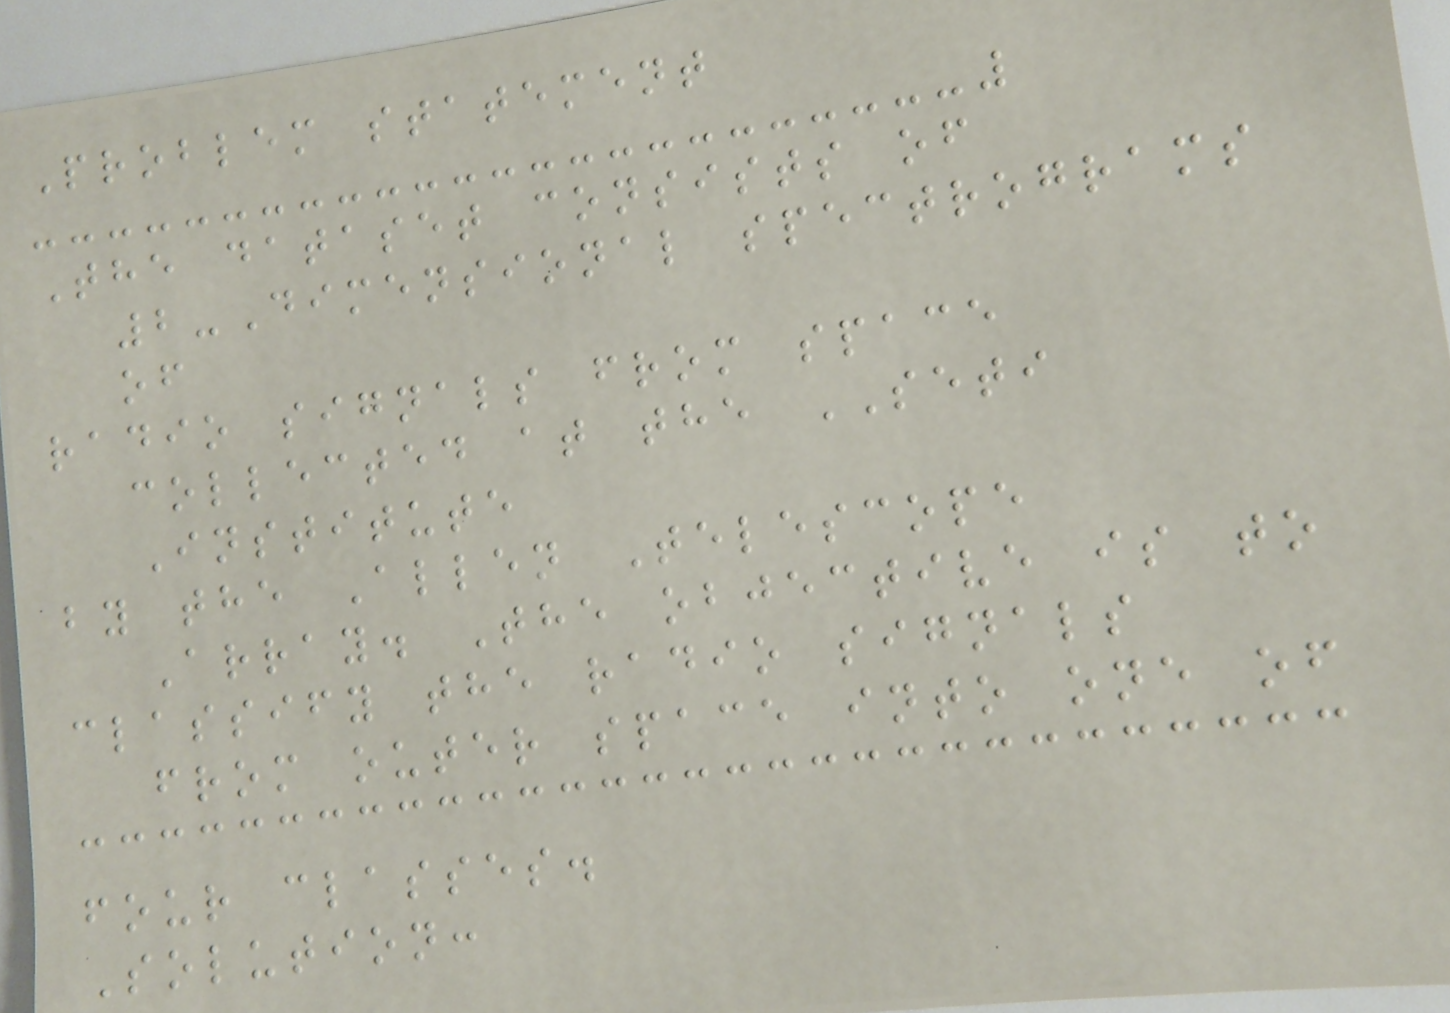Problem statement
The dataset consists of
2-Dimensional spectrograms
of
radio signals from space
collected at the SETI
Institute
by the Allen Telescope
Array. The objective is to
classify the radio signals
from outer space into one of
four classes.
Solution:
